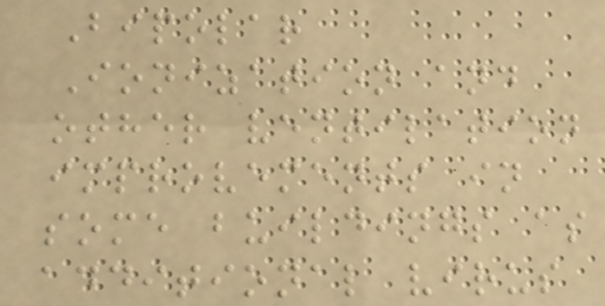Bipolar
Ionization and
other ventilation
improvements in
some buildings as
additional virus
